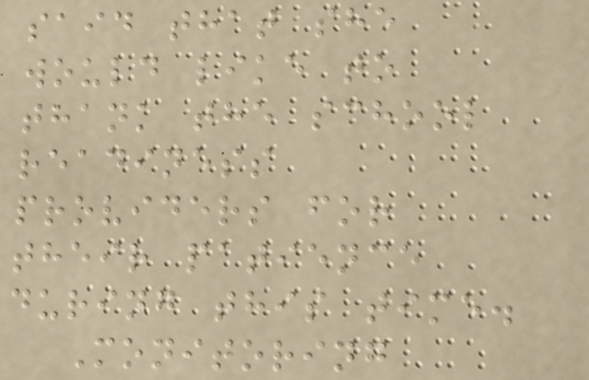said that she
would like to
thank the school
readiness
providers for
their patience
during this time.
Monitoring
